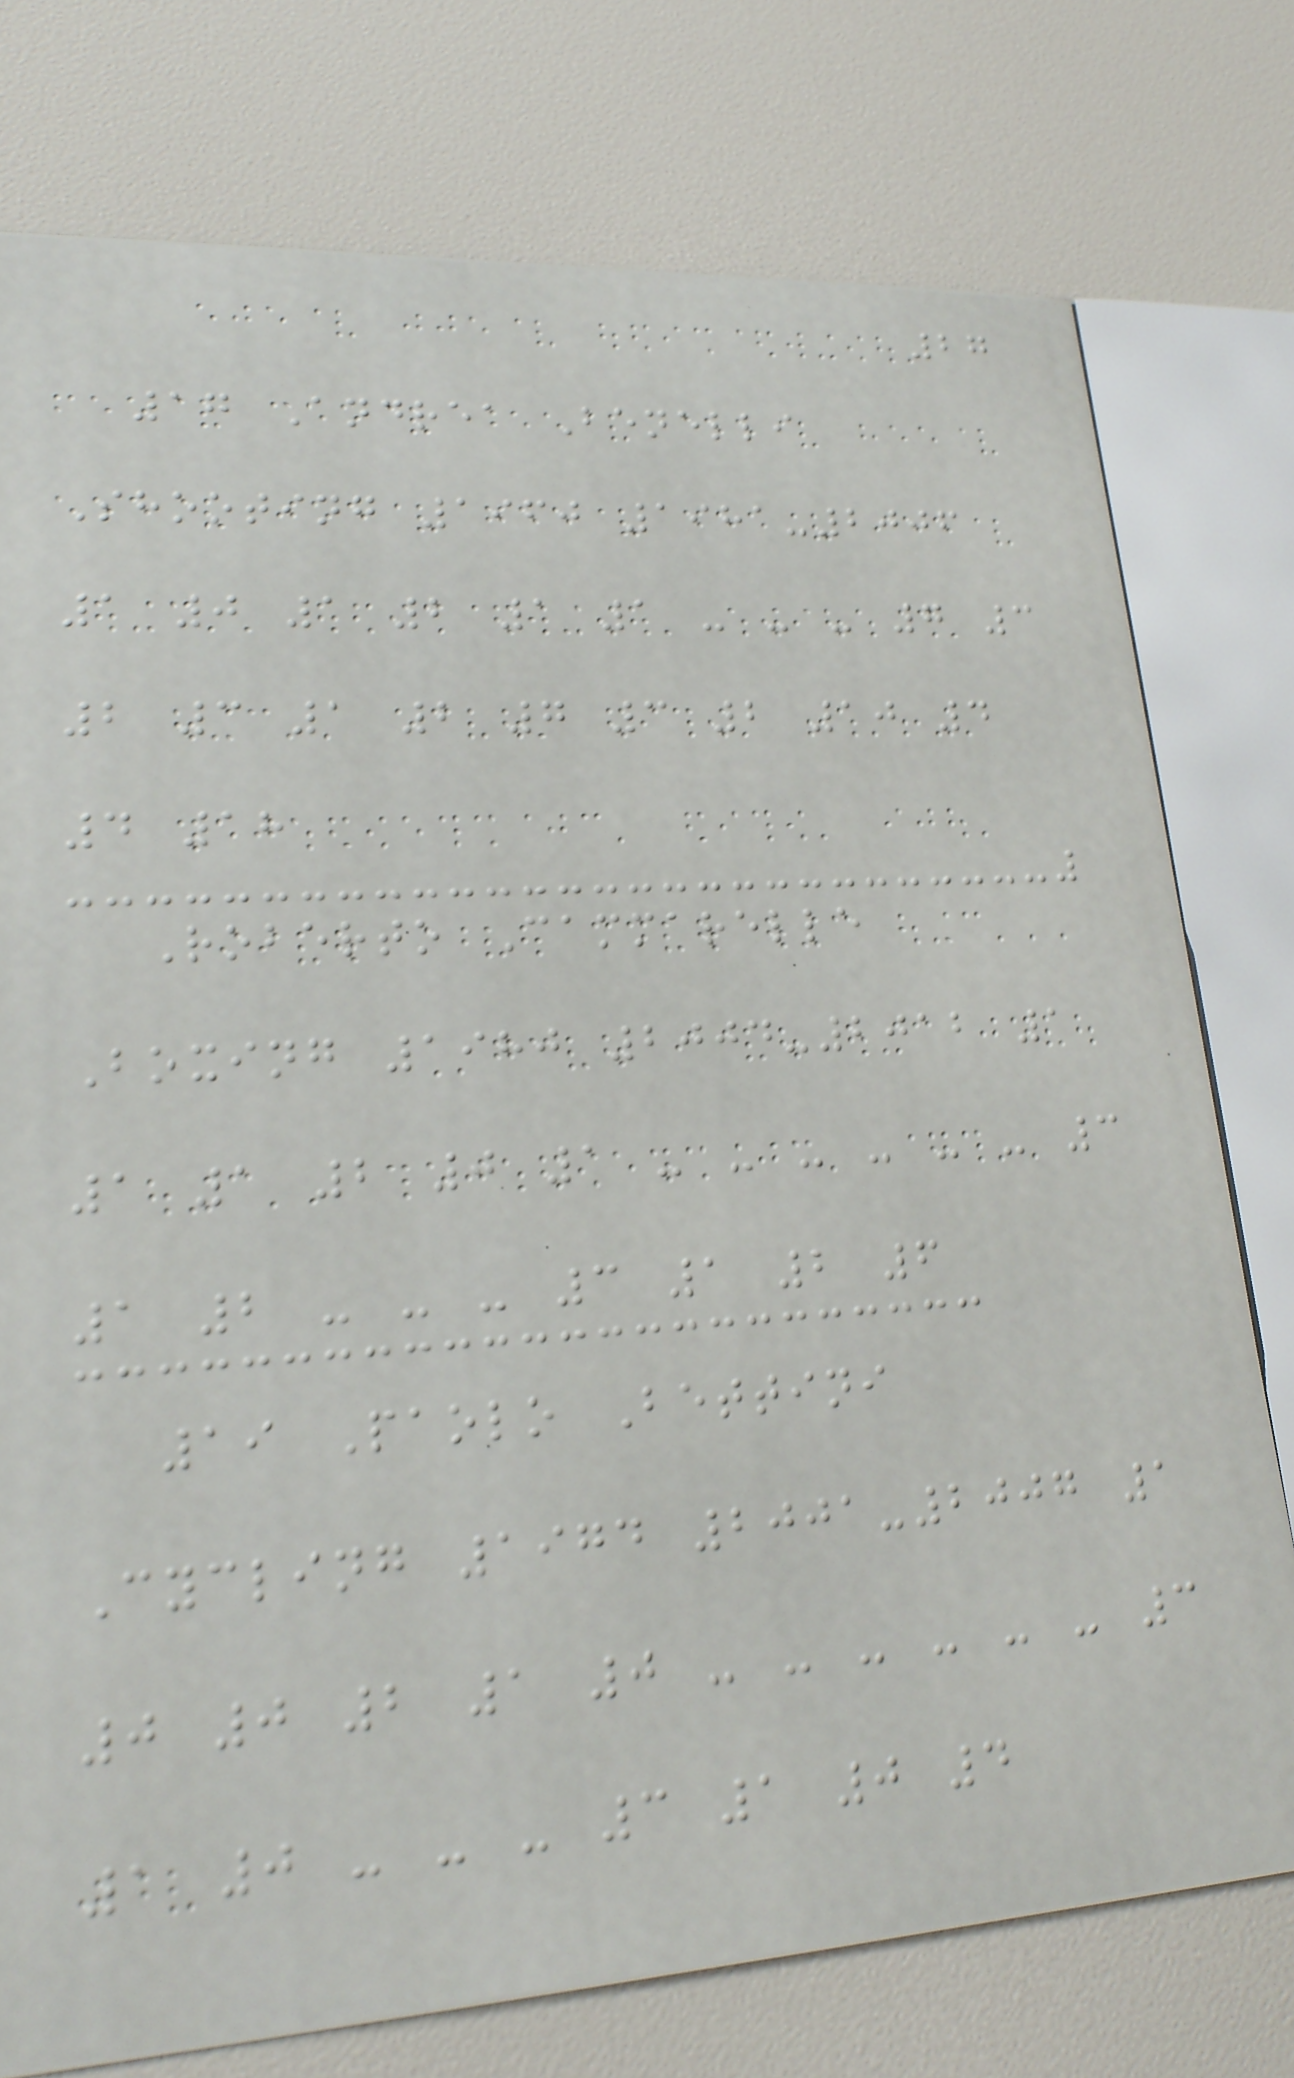27
17 Andrea Benelli
Shooting 1960 1981-2006
1 0 1 2 1 1 - - - 7 3
2 3 1 2 7 3 2 10 4
4 18
Roberto Cammarelle
Boxing 1980 2004-2012 1
1 1 2 0 1 - - - - - - 3
1 2 - - - 3 1 2 6
19 Paolo Bettini
Cycling 1974 2001-2007 1
0 0 2 1 0 - - - - - - 3
1 0 - - - 3 1 0 4
